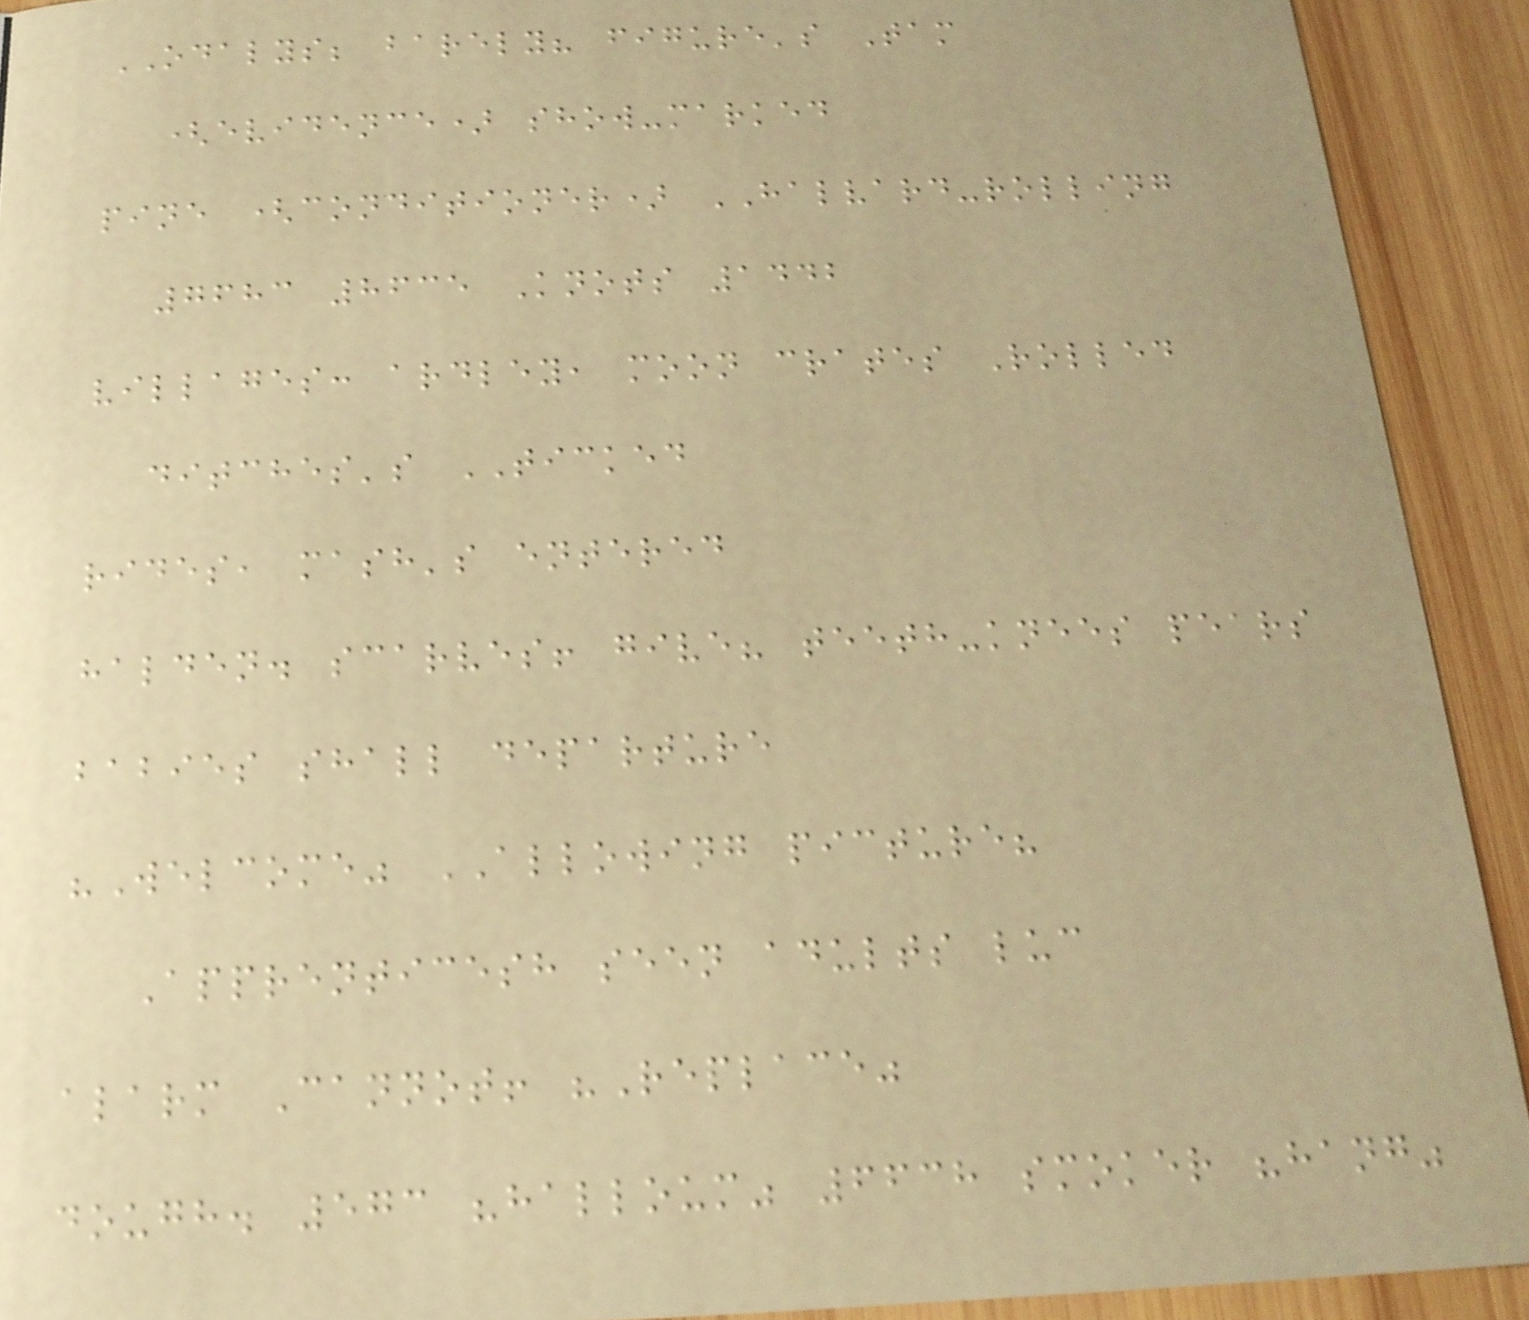ODALYS; barely? figure's Tam
(evidence) show-marked
pine (conditioner) HALVARD-rolling
7683 8635 Knots 1442
villages: ardley, moon crates Rolled
ditches's TICKED
rides, mash's entered
halden. scarves! give? teeth-knees pears
babies shall departure
"Welcome" ALLOWING picture?
Apprenticesh seen adults luc
alarm Cannot! "Replace"
dough. 573 "halloum" 6638 smoker "hang"
